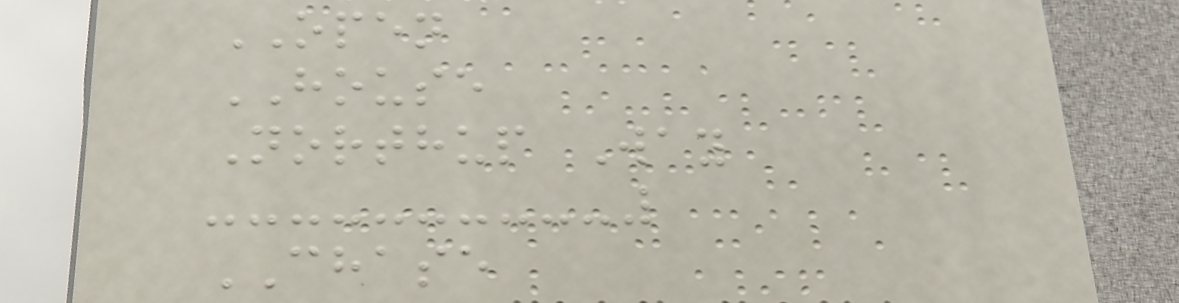OPEN
HOUSE
Northup Way
CHASE
